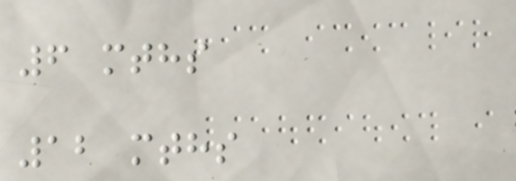6 mths
12 mths
